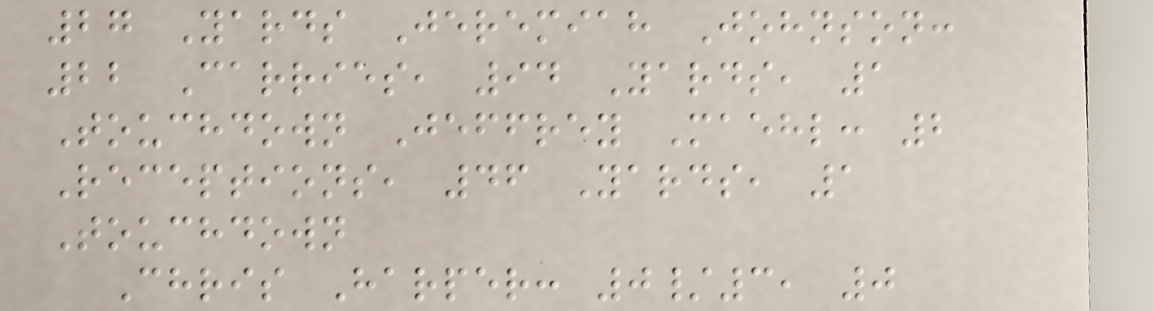27 Yards Jeremiah Johnson:
22 Carries, 94 Yards, 1
Touchdown Jeffrey Maehl: 2
Receptions, 46 Yards, 1
Touchdown
Chris Harper: 0/3, 0
